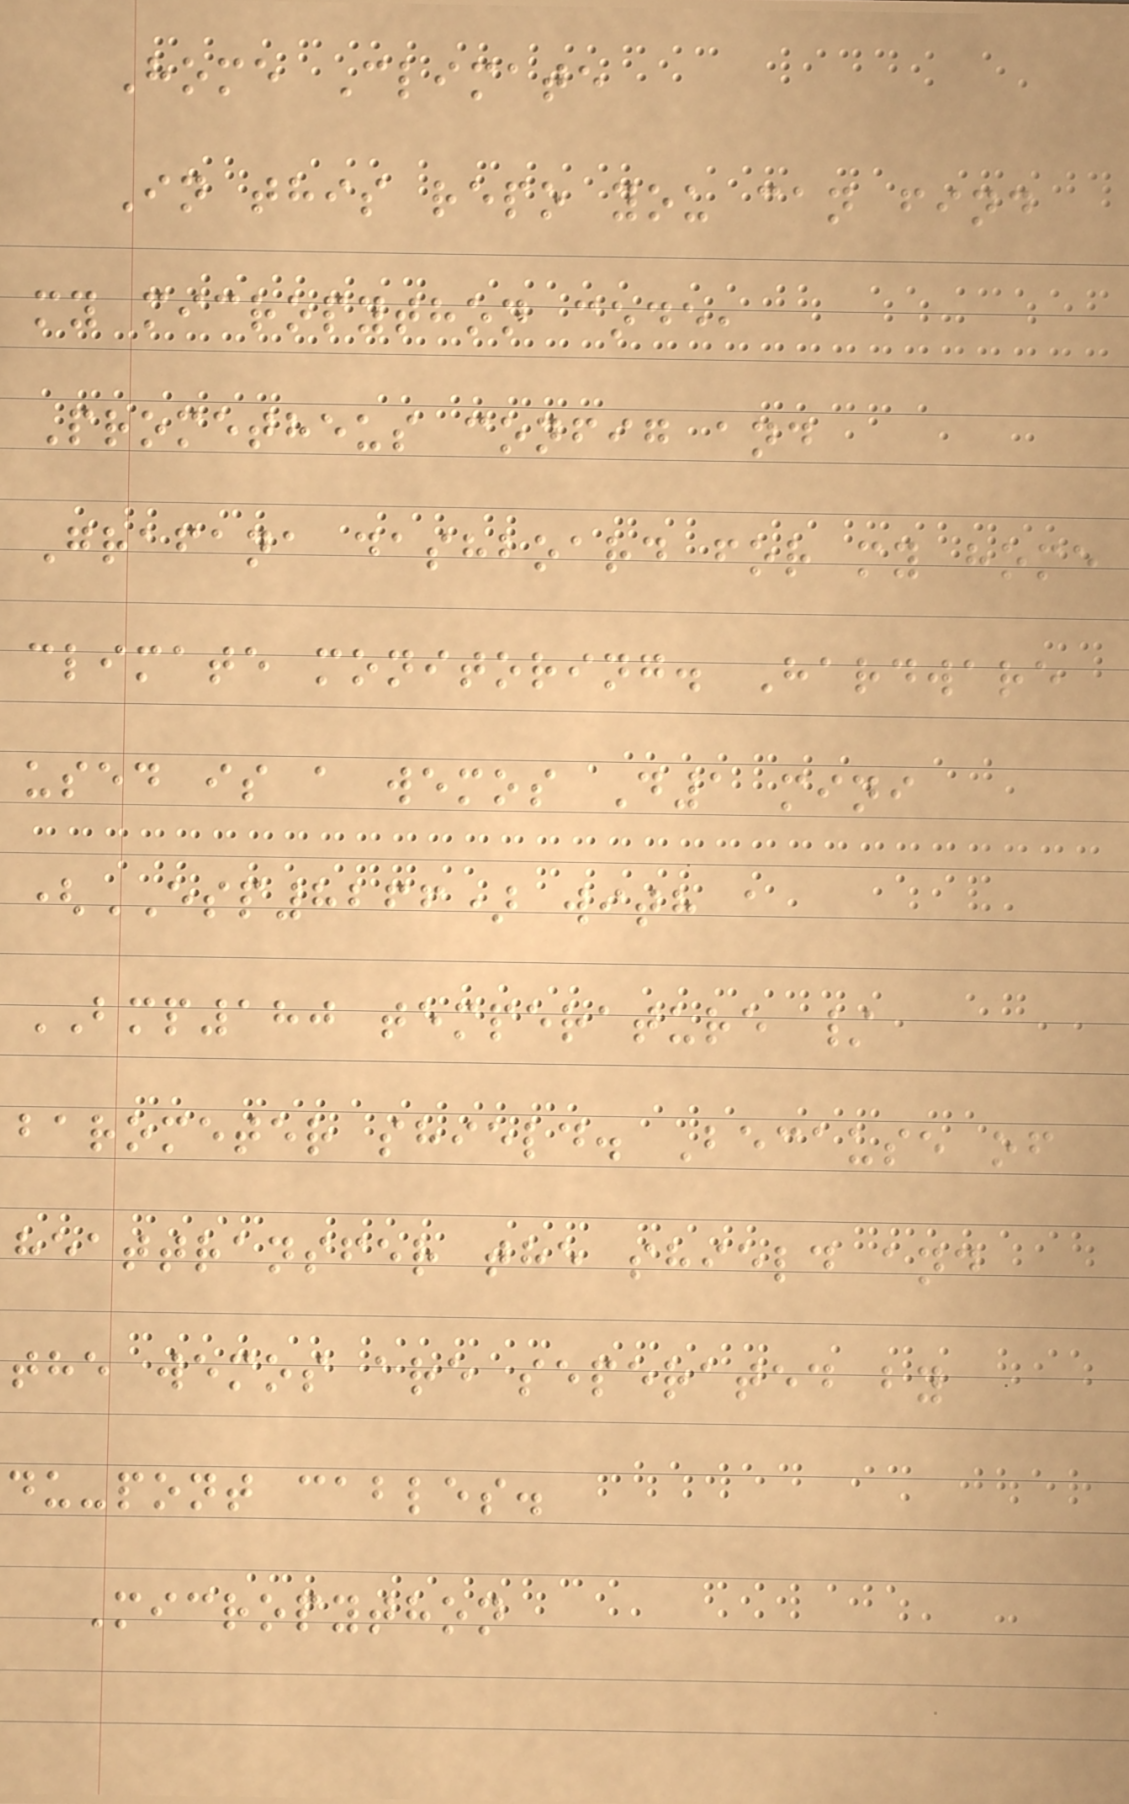Home Climate
In this repo you can find
my micropython code,
Prometheus config and
Grafana dashboard for my home
climate monitoring. Hardware
used is a wemos D1 mini
(ESP8266) with a
BMP180 temperature /
barometer shield. Because of
heattransfer the shield and
the wemos are seperated by
du-pont cables.
Micropython
